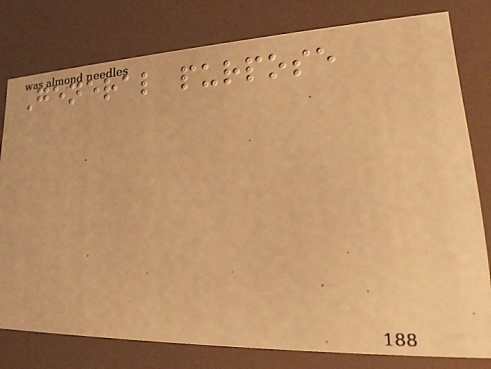General purpose
